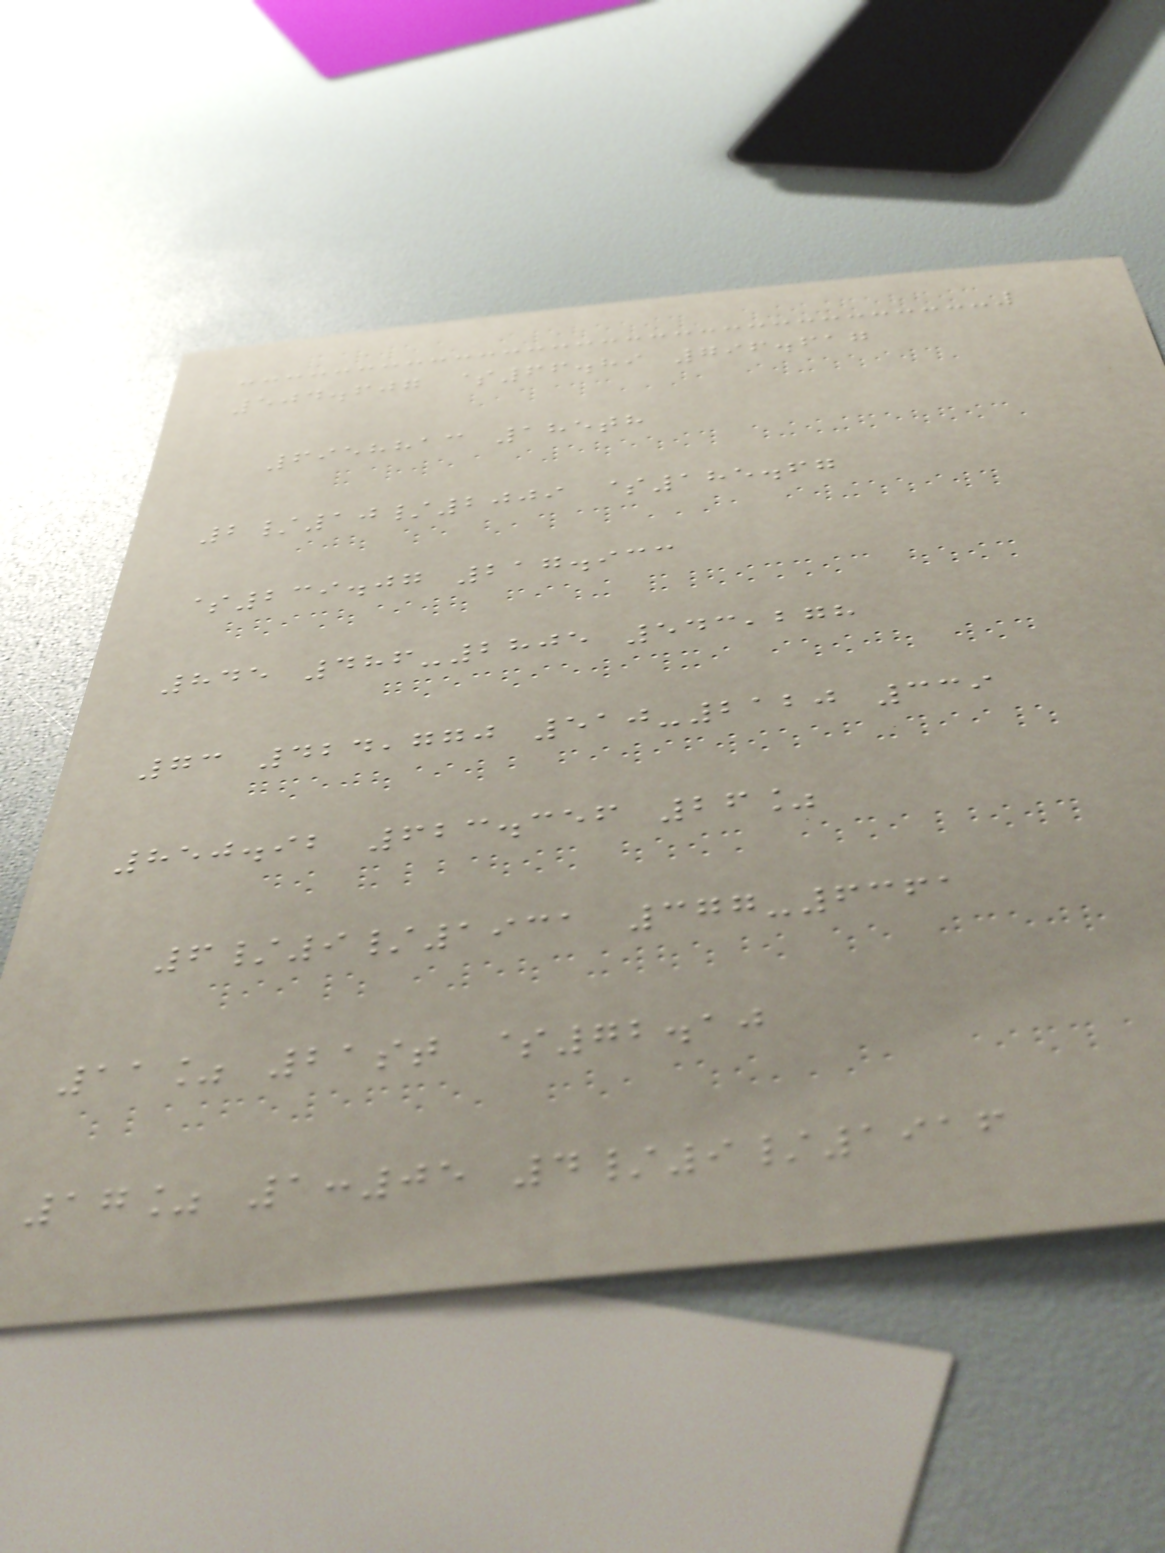504.607 $66.89 796.617
6958813 185th
2/10/2009 $185.67
$239.07 217.933
845 486-2805 543,278
73 424,770 510-2120 339
850.92 623.356 26%
6/9/1931 377-6361
11% 21st $72.10
17% 1:05 4/9/1916
